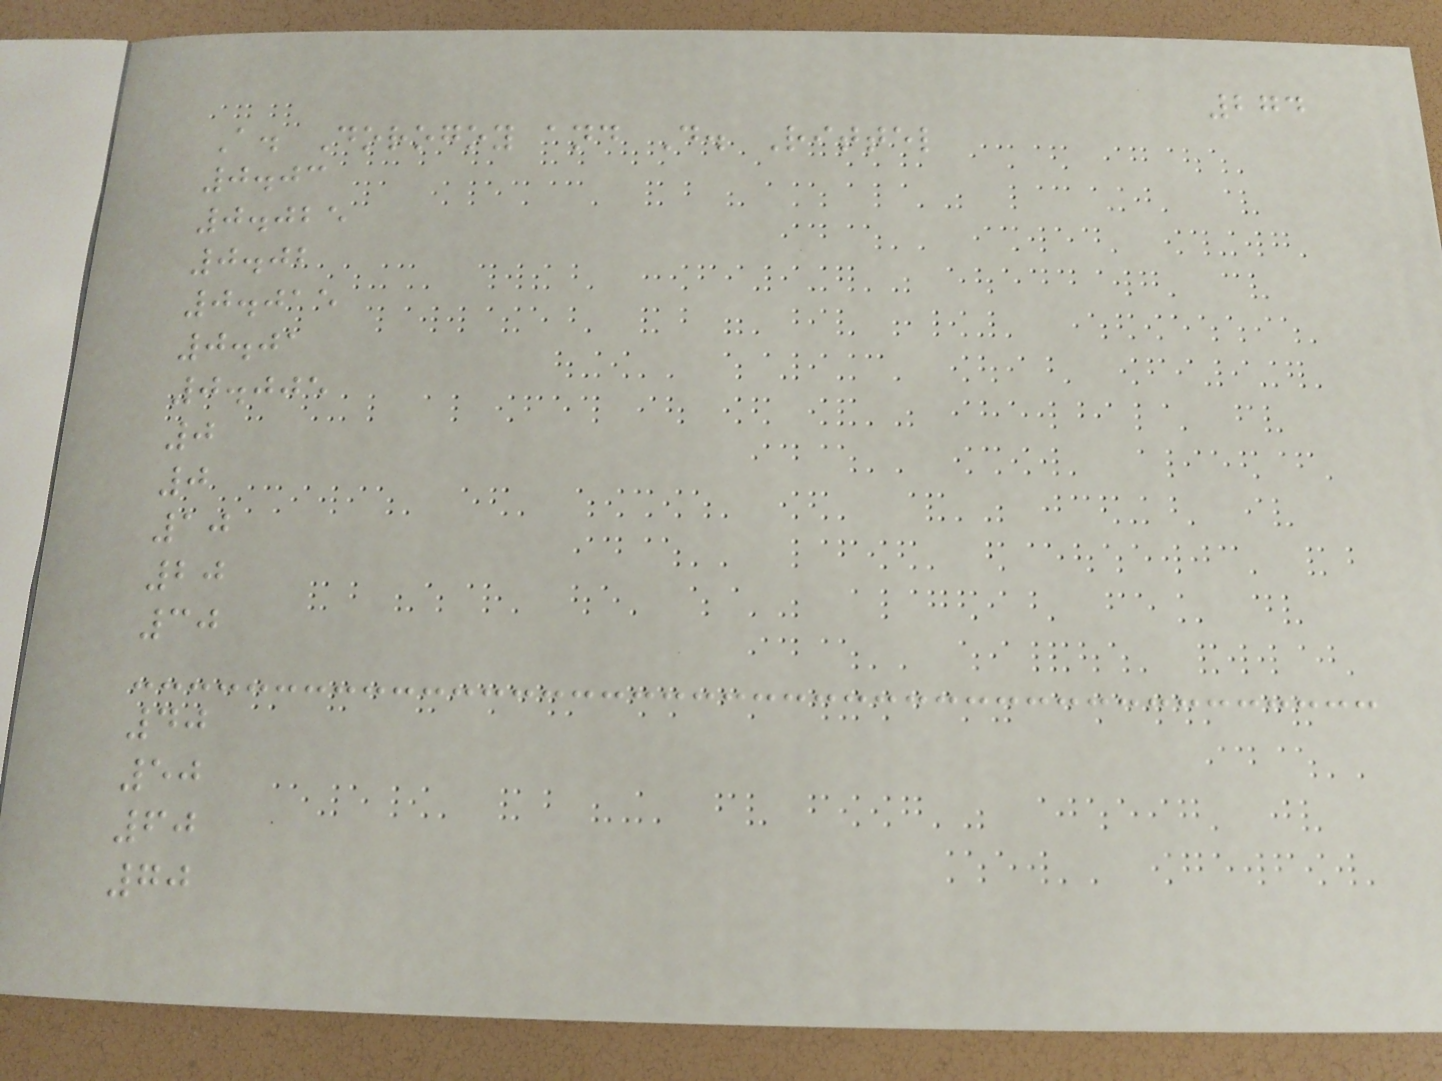274
A. Dorogoy and D. Rittel
0.03
0.025
0.02
0.015
0.01
0.005
0
0
10
20
30
40
50
60
70
